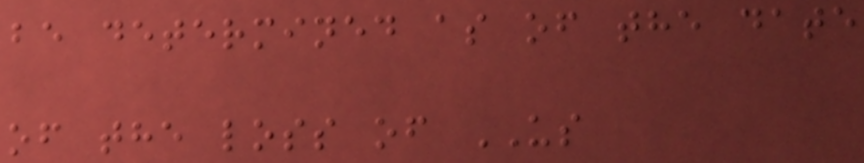be determined as of the date
of the loss of US
